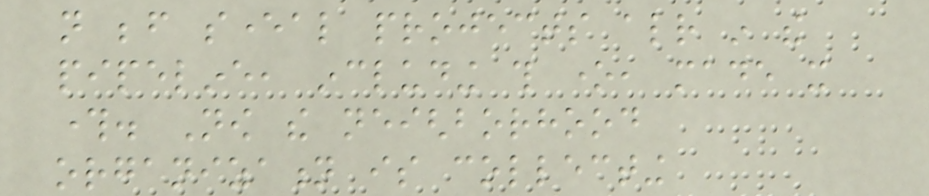not before several projects already in the
pipeline, including this one, made it
through. Now the neighborhood
organization is collecting
